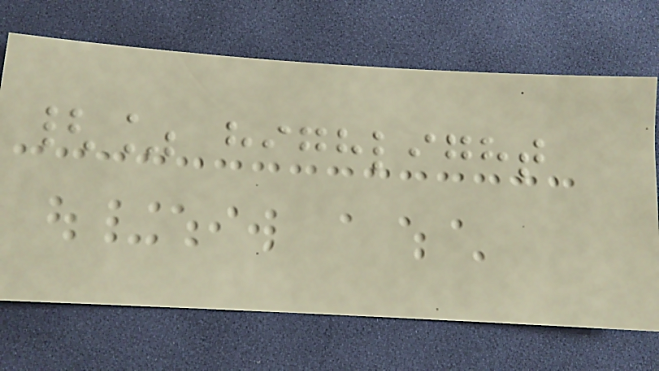{% highlight
